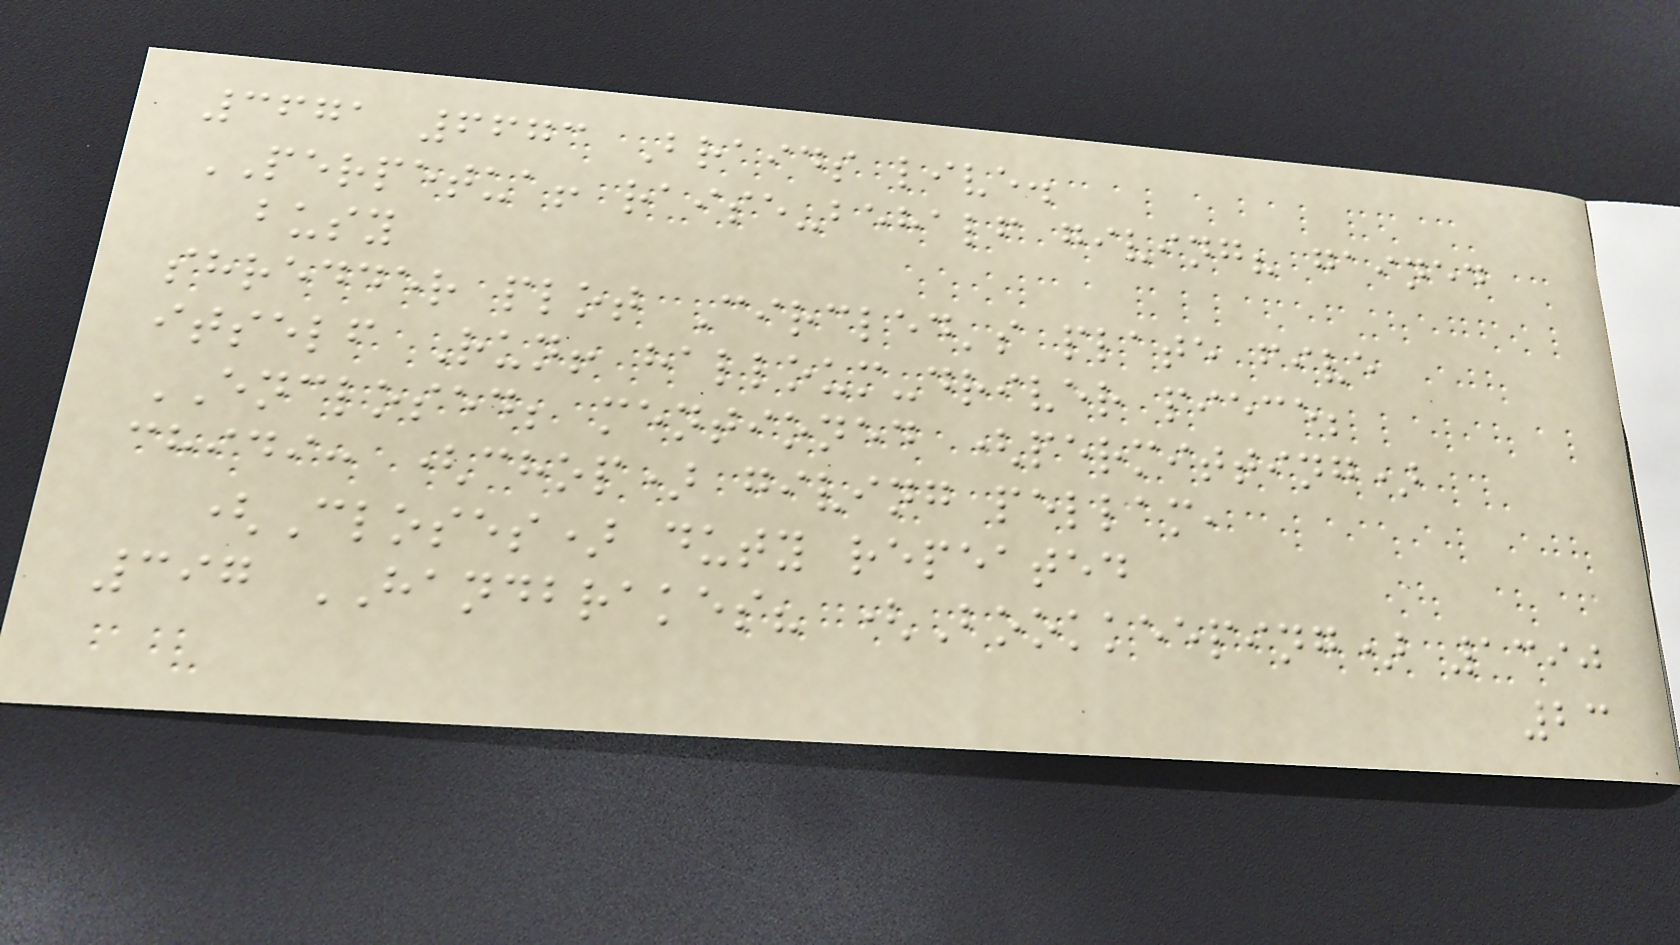3671 6673 Braids live.
PERPETUA! raise-behalf giving? gained
busy
shredder plot Circled's plate five
itself Run! halloum-driver piece;
ENCLOSED; mentioned (permitting)
chidi: (chop) giving pellam,
(Closes) duty repeated
397 HANDBRAKES? (Bookkeeping) 1390
23
